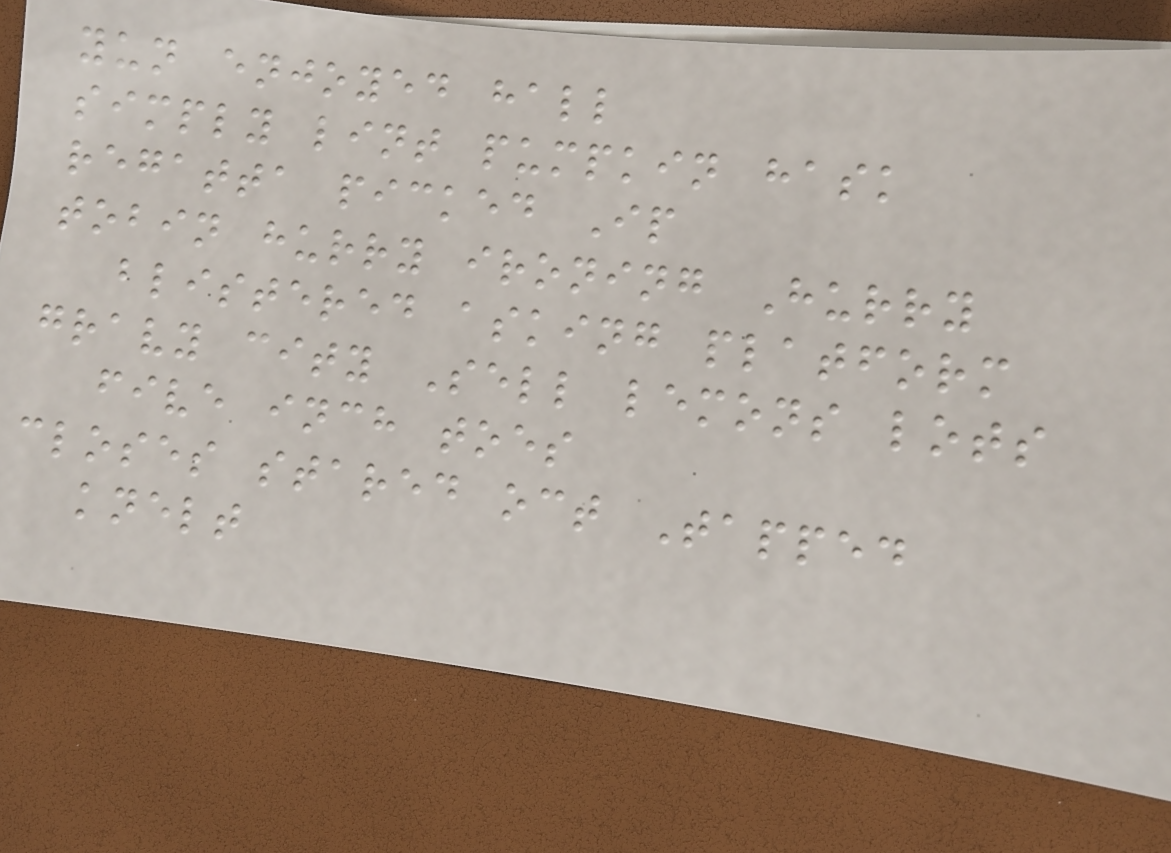yun enjoyed hall
simply lint pumpkin hask
regatta picked Ip
tobin hurry ironing Hurry
blistered asking platform
gravy city Sell lemons lots
five inch toes
closes stared oct Tapped
knelt
